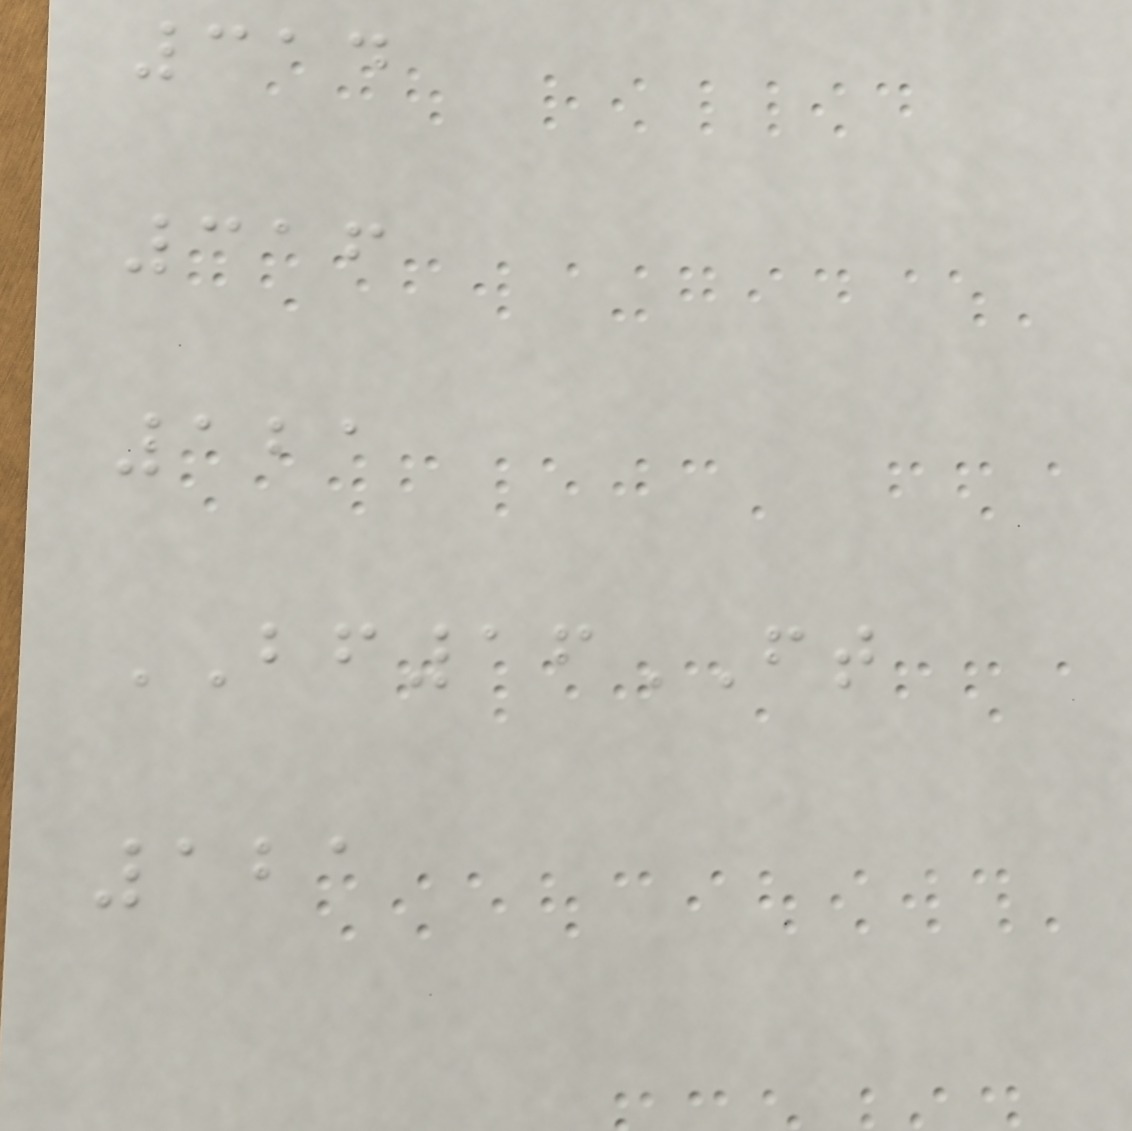314
316
121
BF16FT
121
